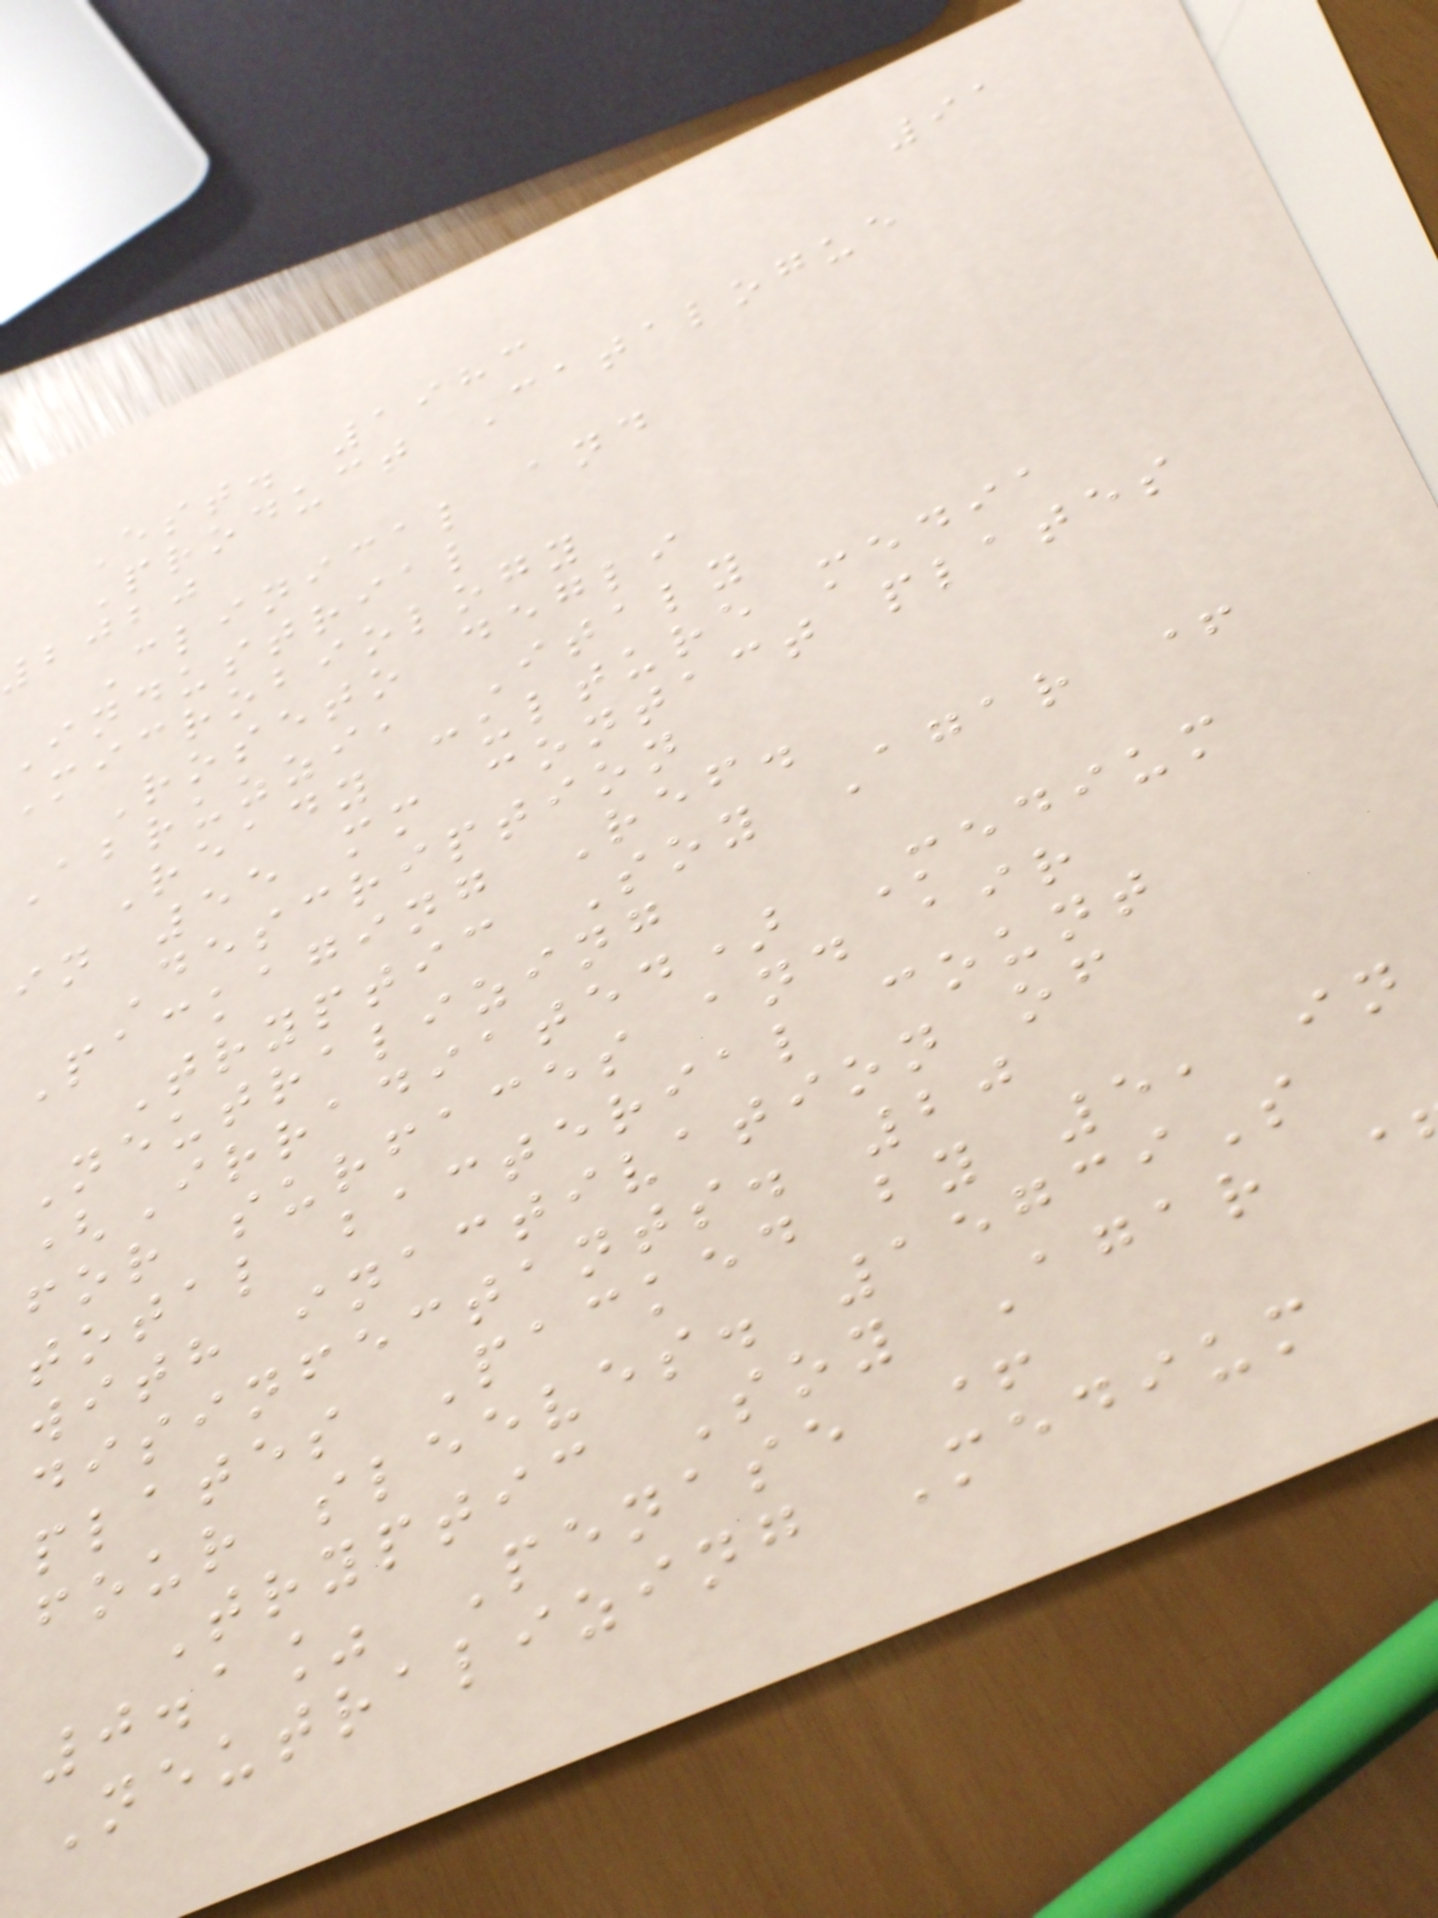91
Est. 1983
Product Catalogue
bjbj
Clinical and
Industrial
Microbiology
Roseto degli
Abruzzi, Italy
Ready culture media
in 55 mm contact plates
Description
Packaging Ref.
Tryptic Soy Agar +
Neutralizing
(Irradiated) Medium
for surfaces and air
total bacterial count
with inactivation of
disinfectants. 20
plates Packed by 5, in
four sleeves. 15739S
Tryptic Soy Agar
0.1% Penase +
Neutralizing Medium
